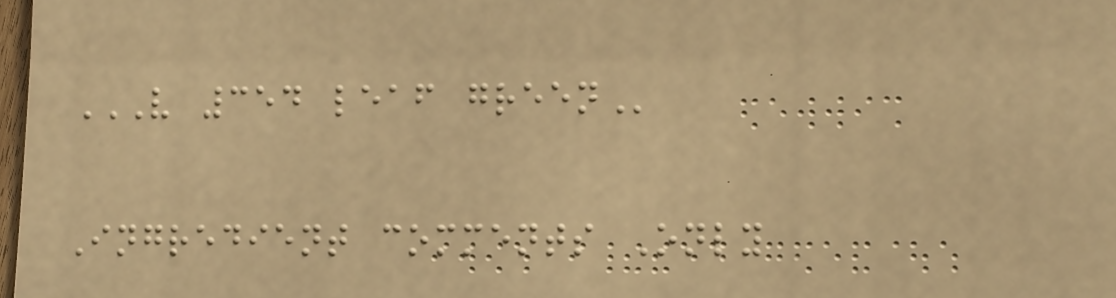V 354 LEAF GREEN
Ingredient comments Only
